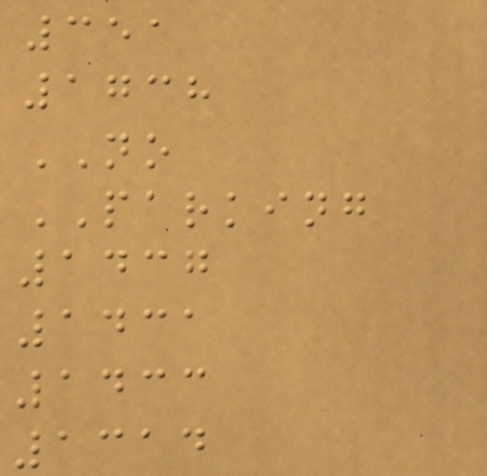351
1738
NO
PARKING
1437
1431
1433
1314
